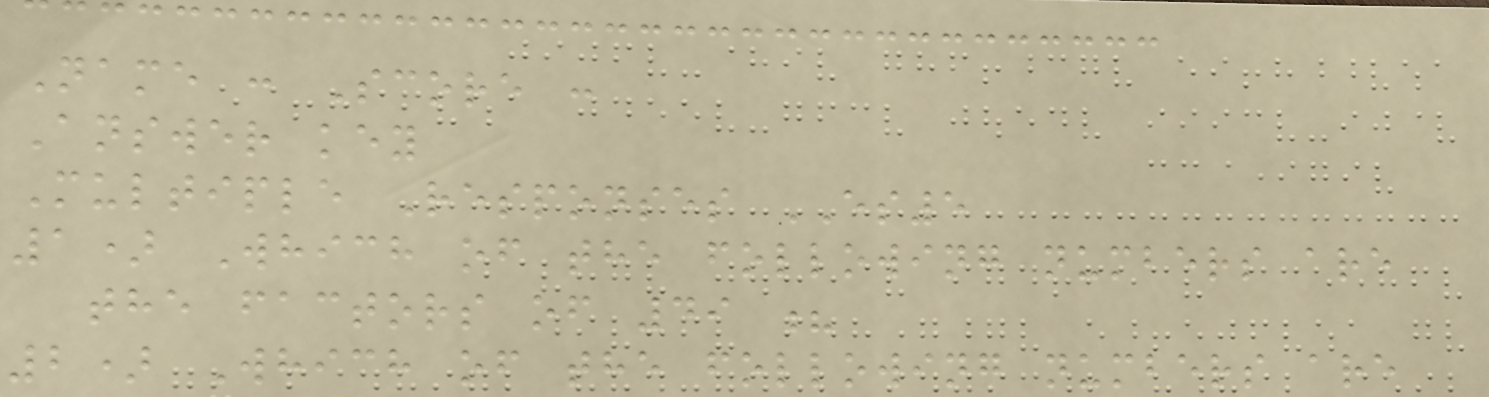Name : Score :
Answer key
Multiple Responses ES5
1) Which of the following numbers are
the factors of 49 ?
2) Which of the following numbers are
